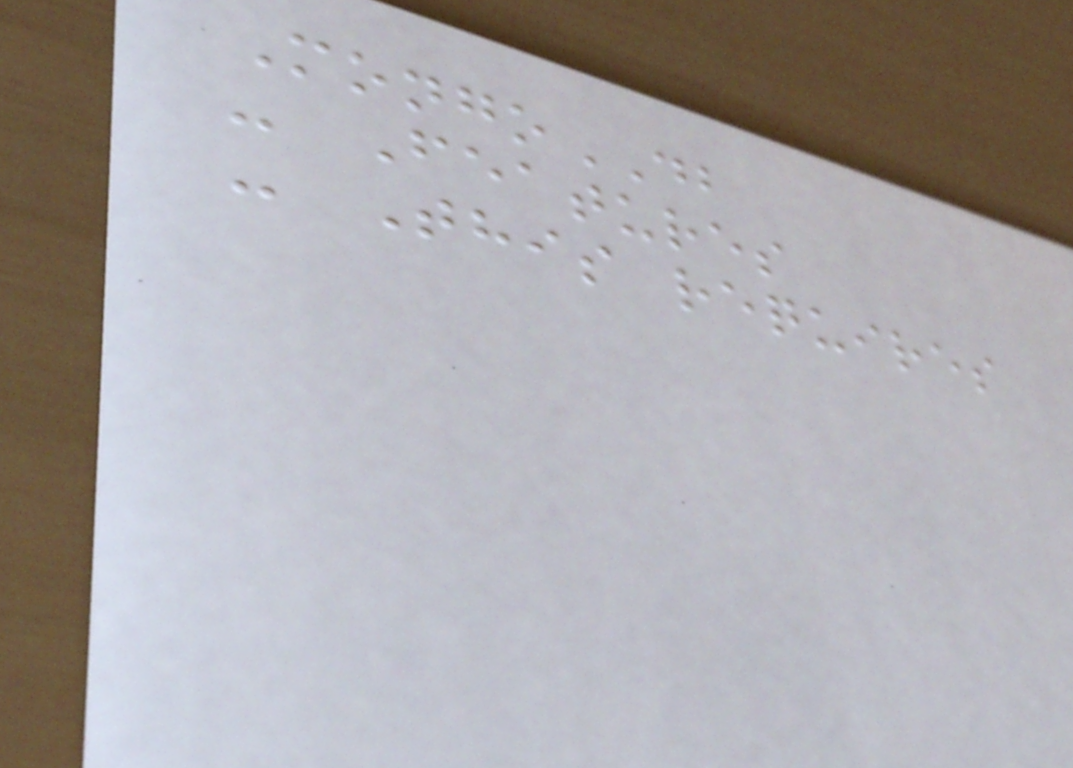MongoDB
- Features
- This requires
